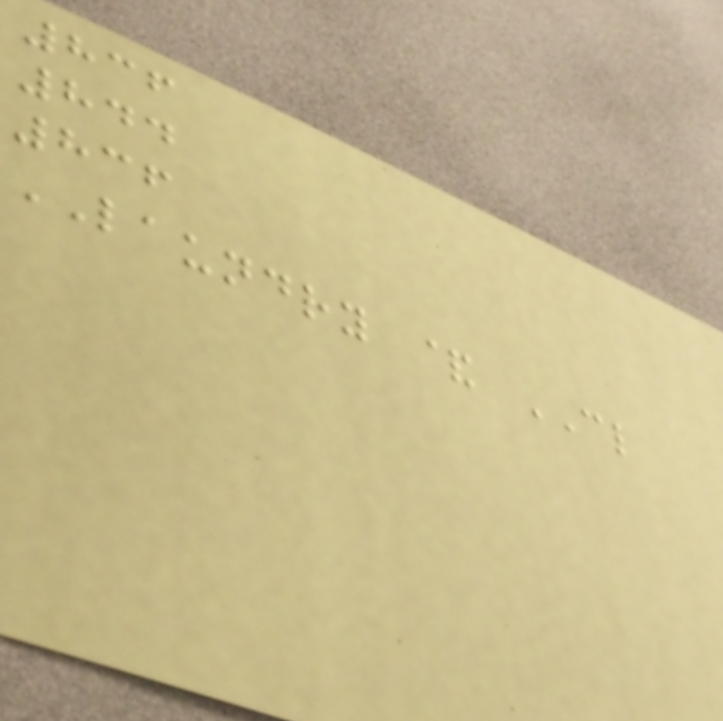836
844
836
LAUNDRY & CL
